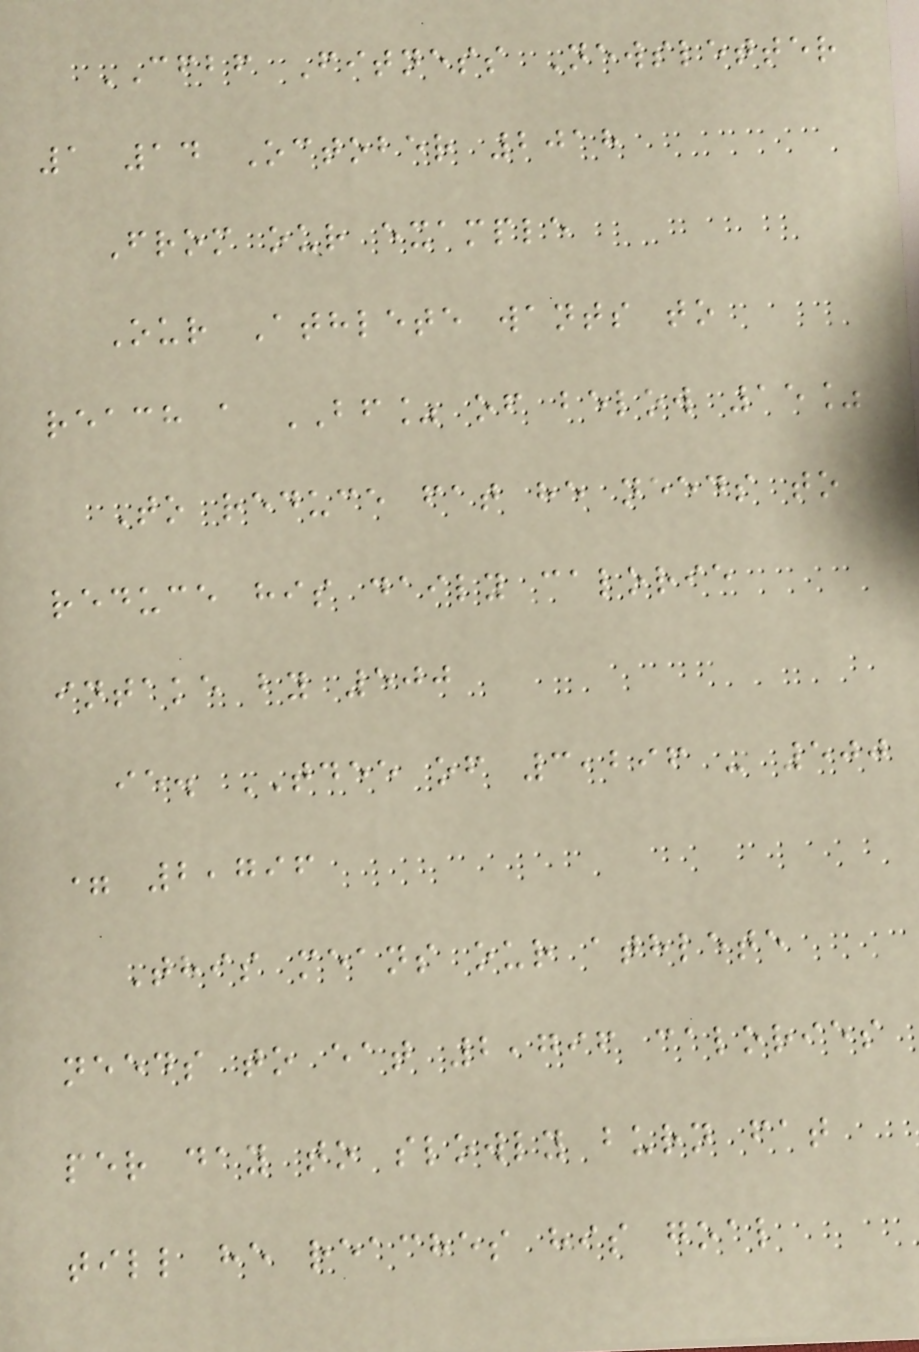CFBF Fitness Newsletter
1 14 October 2018
From our example
Our Athlete wants to
reach a BF% of below 15%
To reduce fat he needs to
reduce his daily calorie
intake by 500
ie. TDEE of 3,296 - 500
= 2,796
This means our athlete
needs to eat 2,796 calories
per day to slowly burn fat
till he reaches his goal
